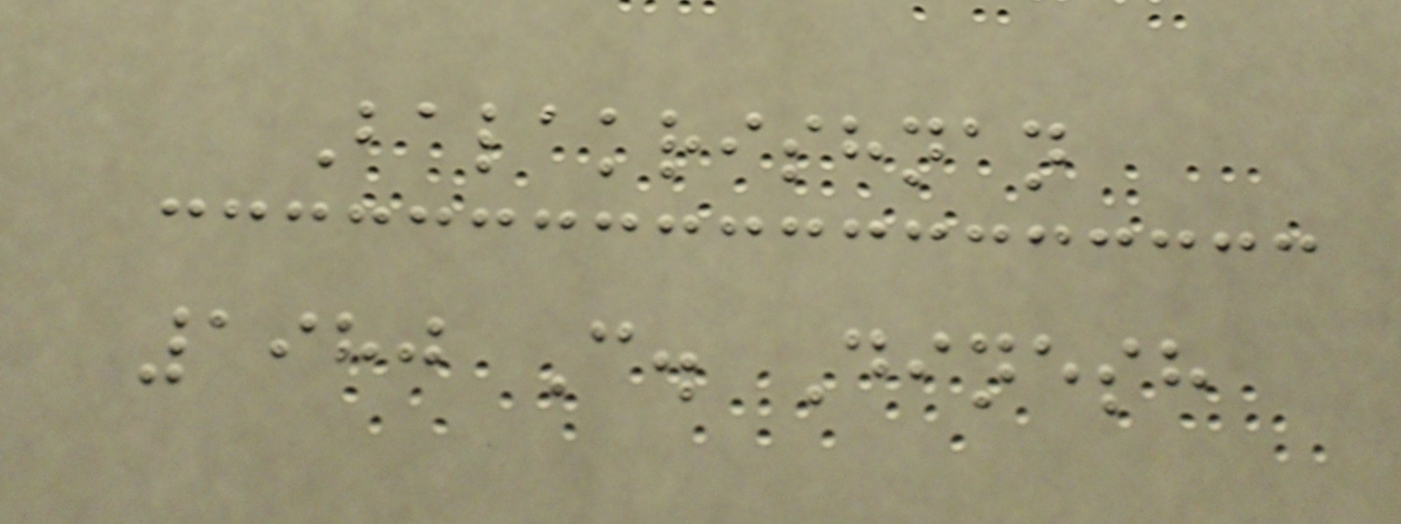Balakrishnan
1980 C. Dinesh
